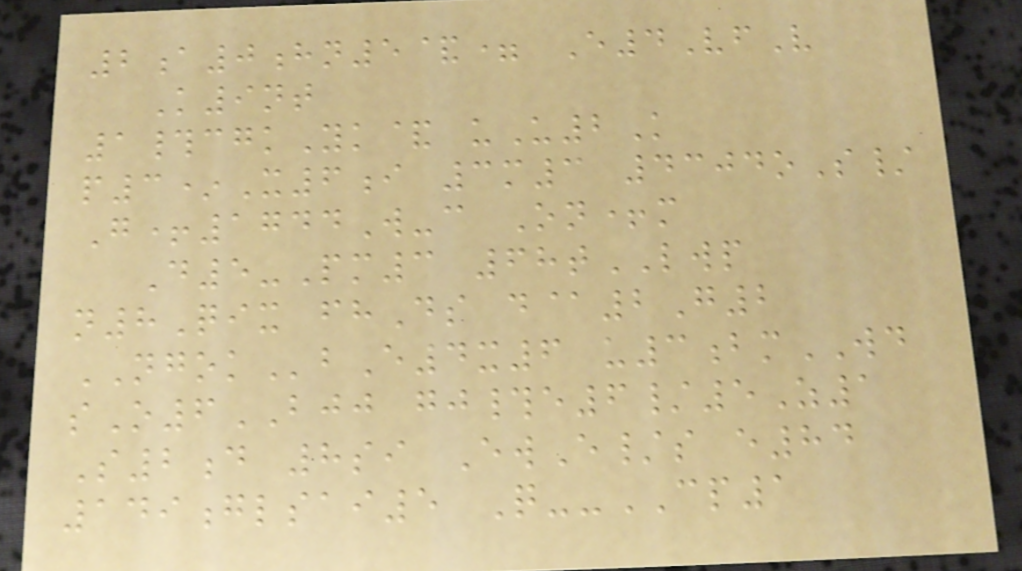2a0hn5&= E4VfV
K9nt
1#cgkYk& uU2K
p3*X6i 3m3 4304oS/
G+1744W-c On+m
D5-Pm3 68tLWP
n8Qix fhDs d@2G2
NGOKbE4x6 u3bmWD
sO6BJJ gj#e6/5Z1
S2d 8si EwE/s e84
149glsai5 Q--CP1
